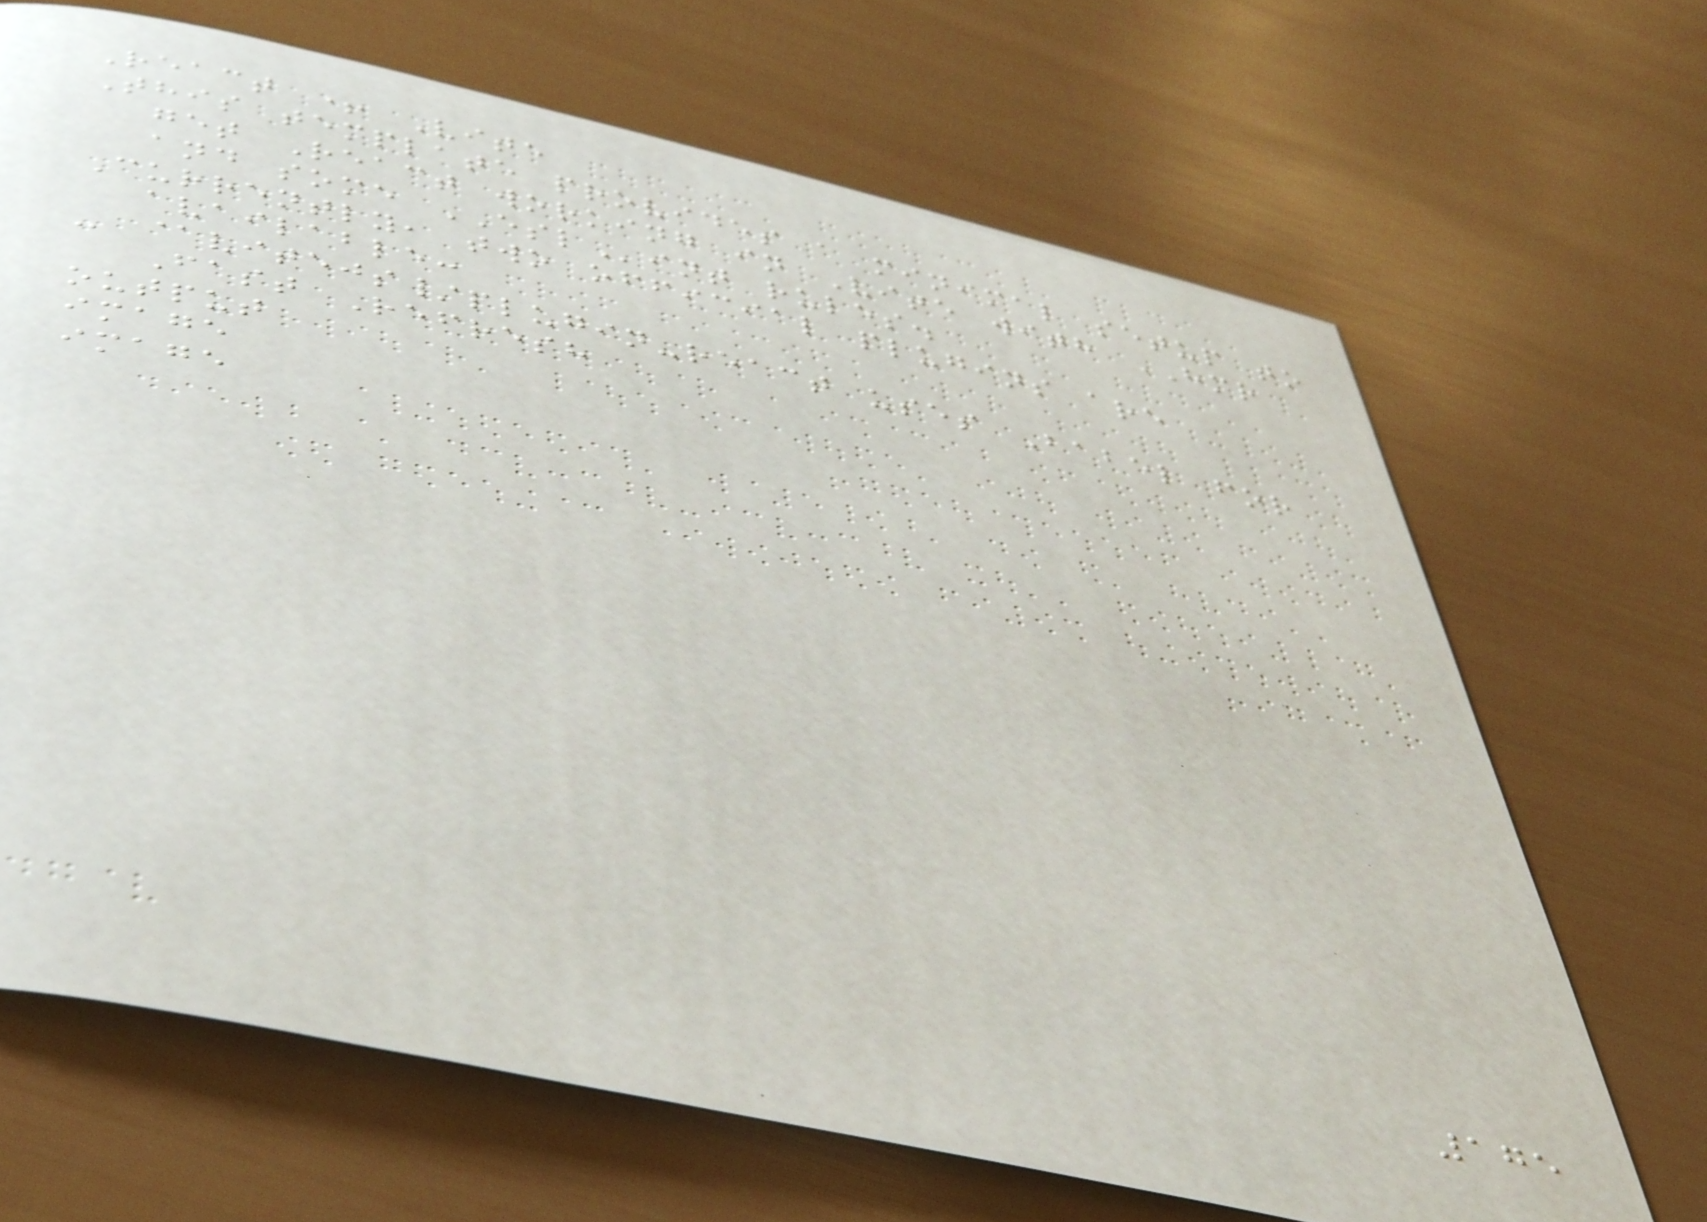React + Vite
This template provides a minimal setup to
get React working in Vite with HMR
and some ESLint rules.
Currently, two official plugins are
available:
- @vitejs/plugin-react uses Babel for
Fast Refresh
output
image
image
175
